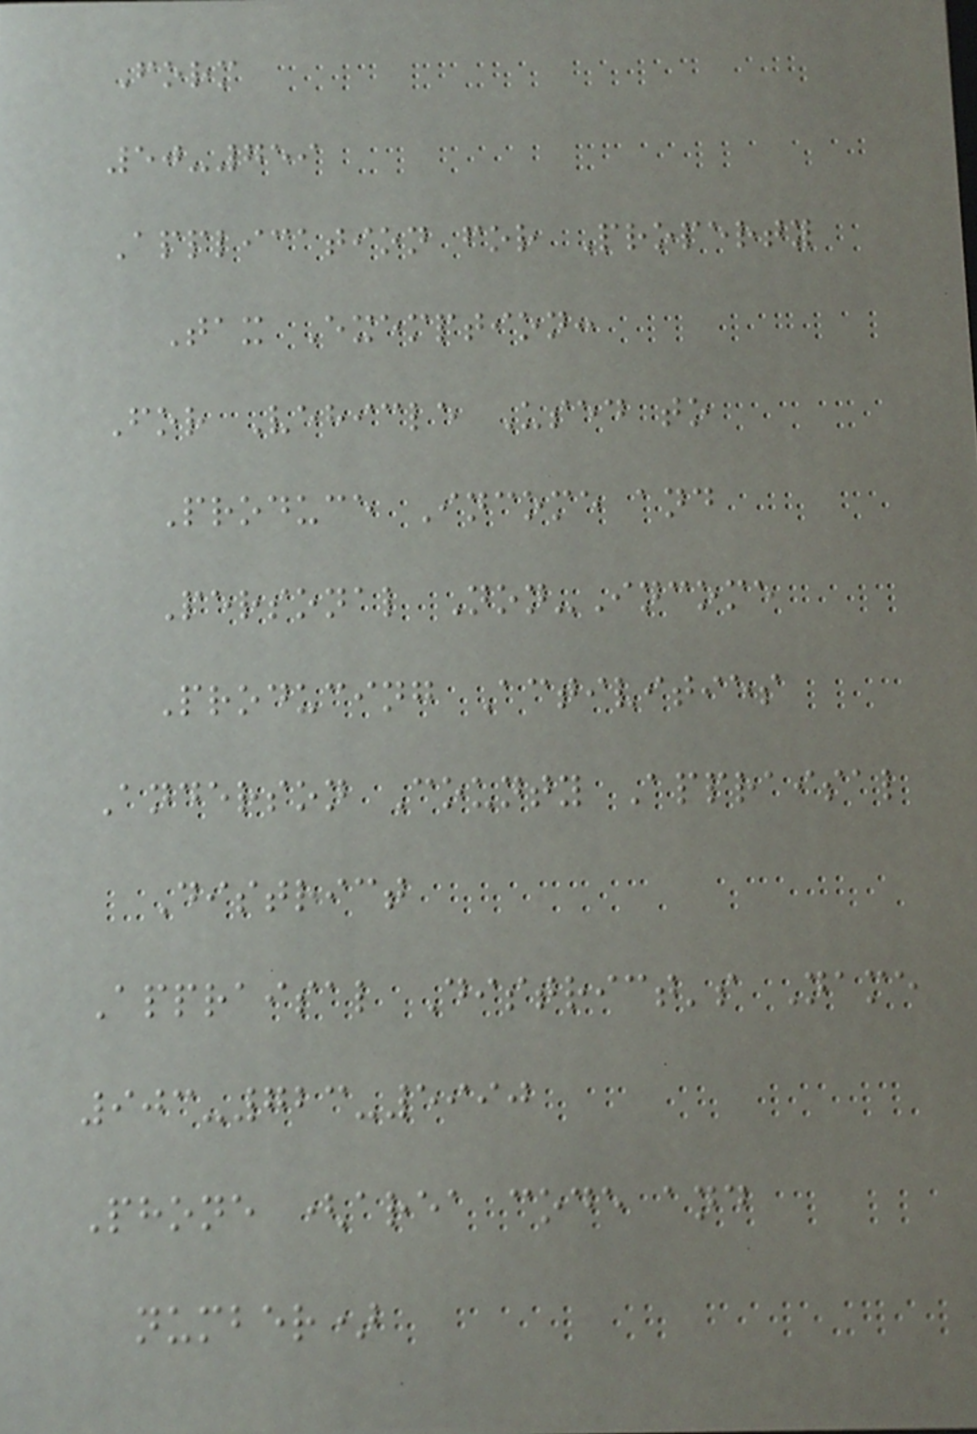Form
50-759
Application for Property
Tax Exemption:
For Vehicle Used to
Produce Income and
Personal Non-Income
Producing Activities
Anderson County Appraisal
District
Appraisal District's Name
903-723-5990
Phone (area code and
number)
